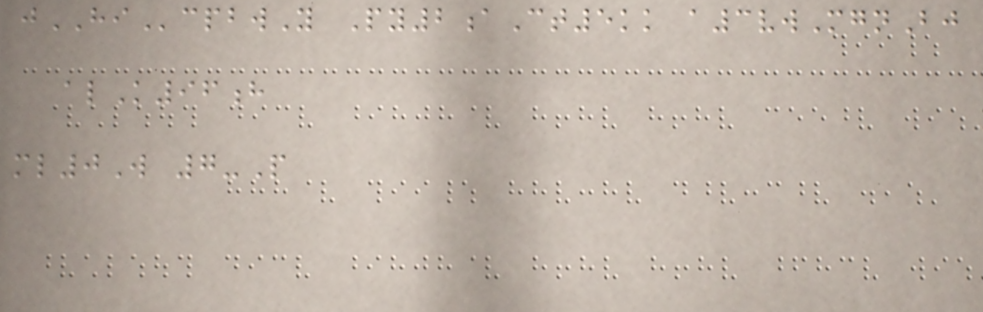jHIcpbwY Py2aCt5kk a3vwMgnBj
alK96h
ml0W 7-P
